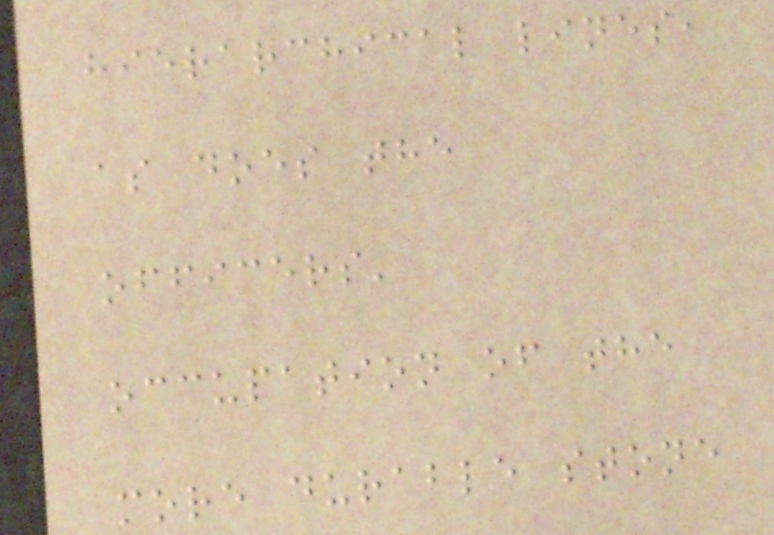hierarchical lines,
as does the
officers'
occupation of the
more durable stone
